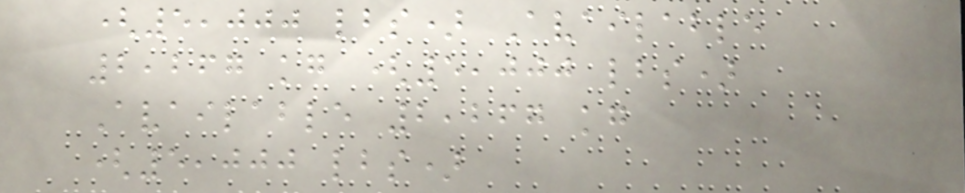(5,000 lbs) Available
2,267 kg (5,000 lbs)
Available 2,267 kg
(5,000 lbs)
